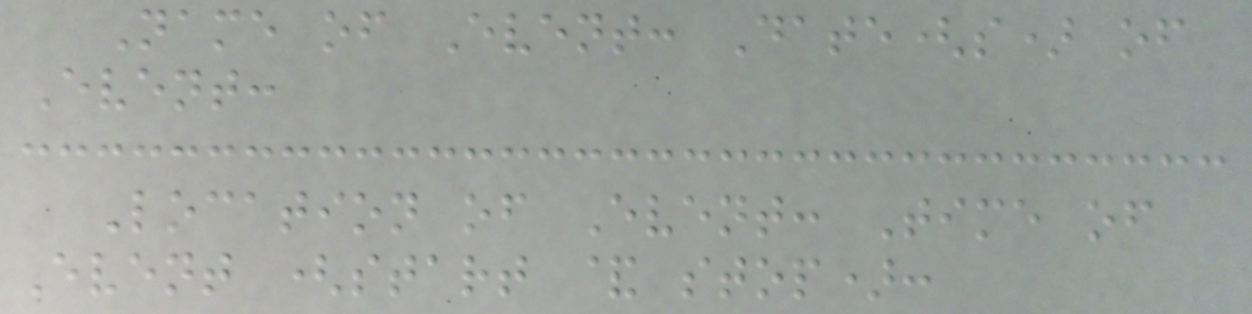Name of Event: Date(s) of
Event:
Location of Event: Time of
Event (start & stop):
